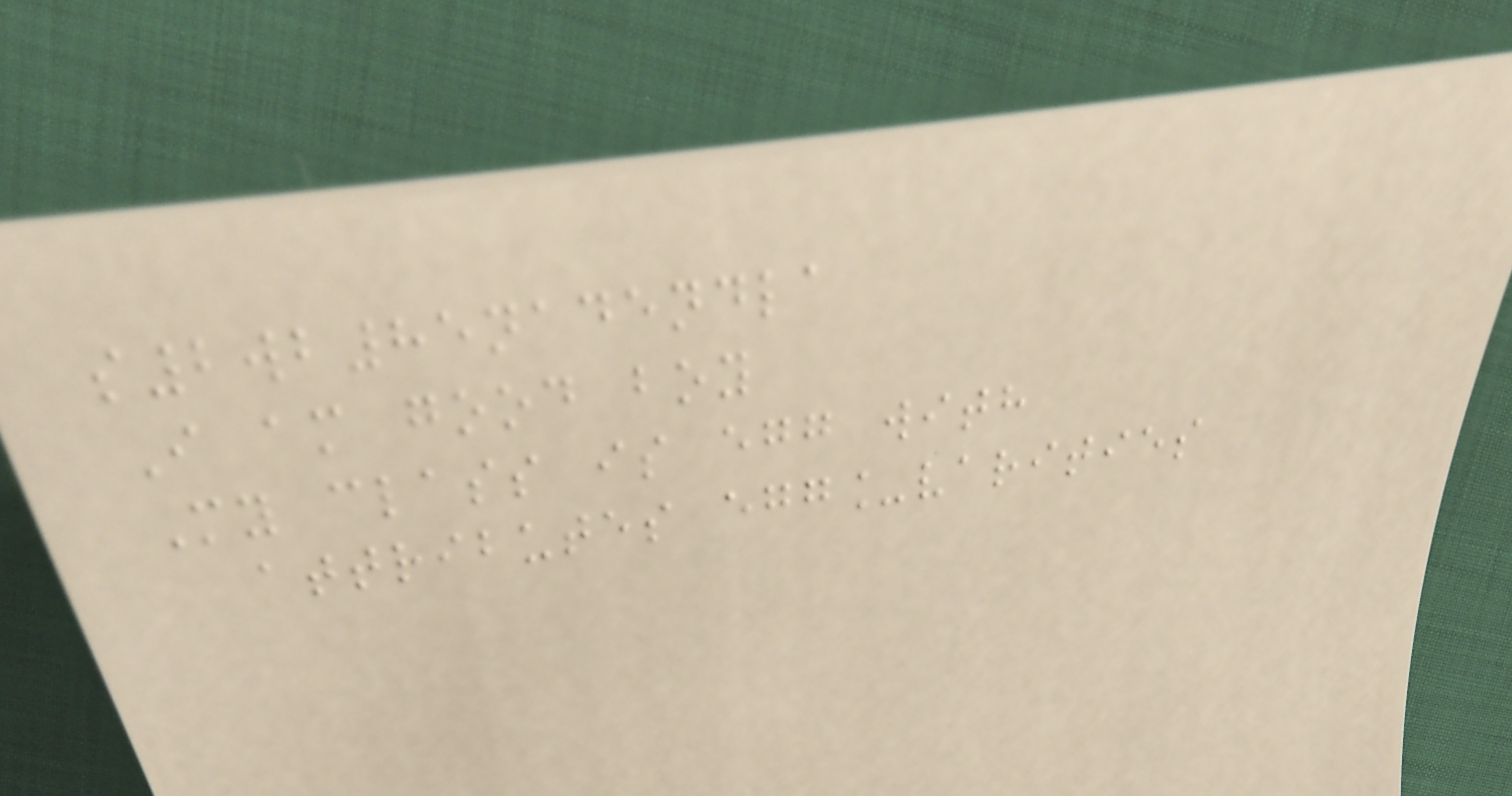s2wb85nadendla
I am good boy
My class is egg with
attributes egg_varities
